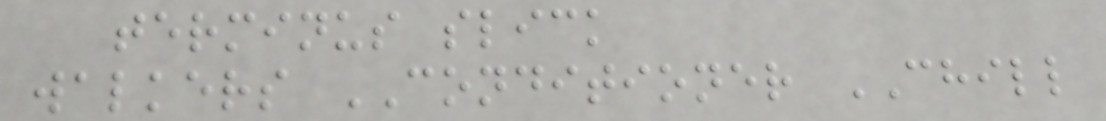terminus slick
walkers CONDITIONER CHILL
